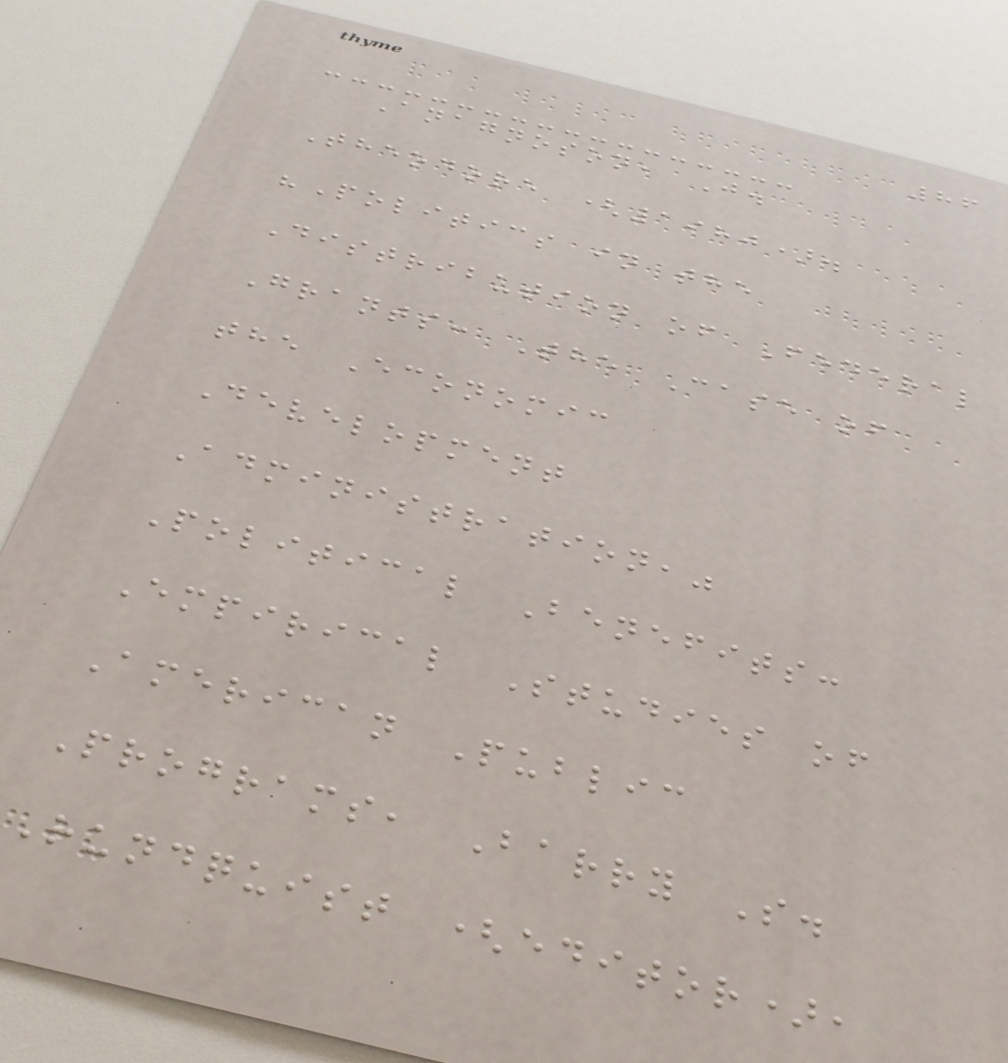86
Anagnoson, J.
Theodore (1980).
"Politics in the
Distribution of Federal
Grants: The Case of
the Economic
Development
Administration,"
Political Benefits:
Empirical Studies of
American Public
Programs, Barry S.
Rundquist (editor),
